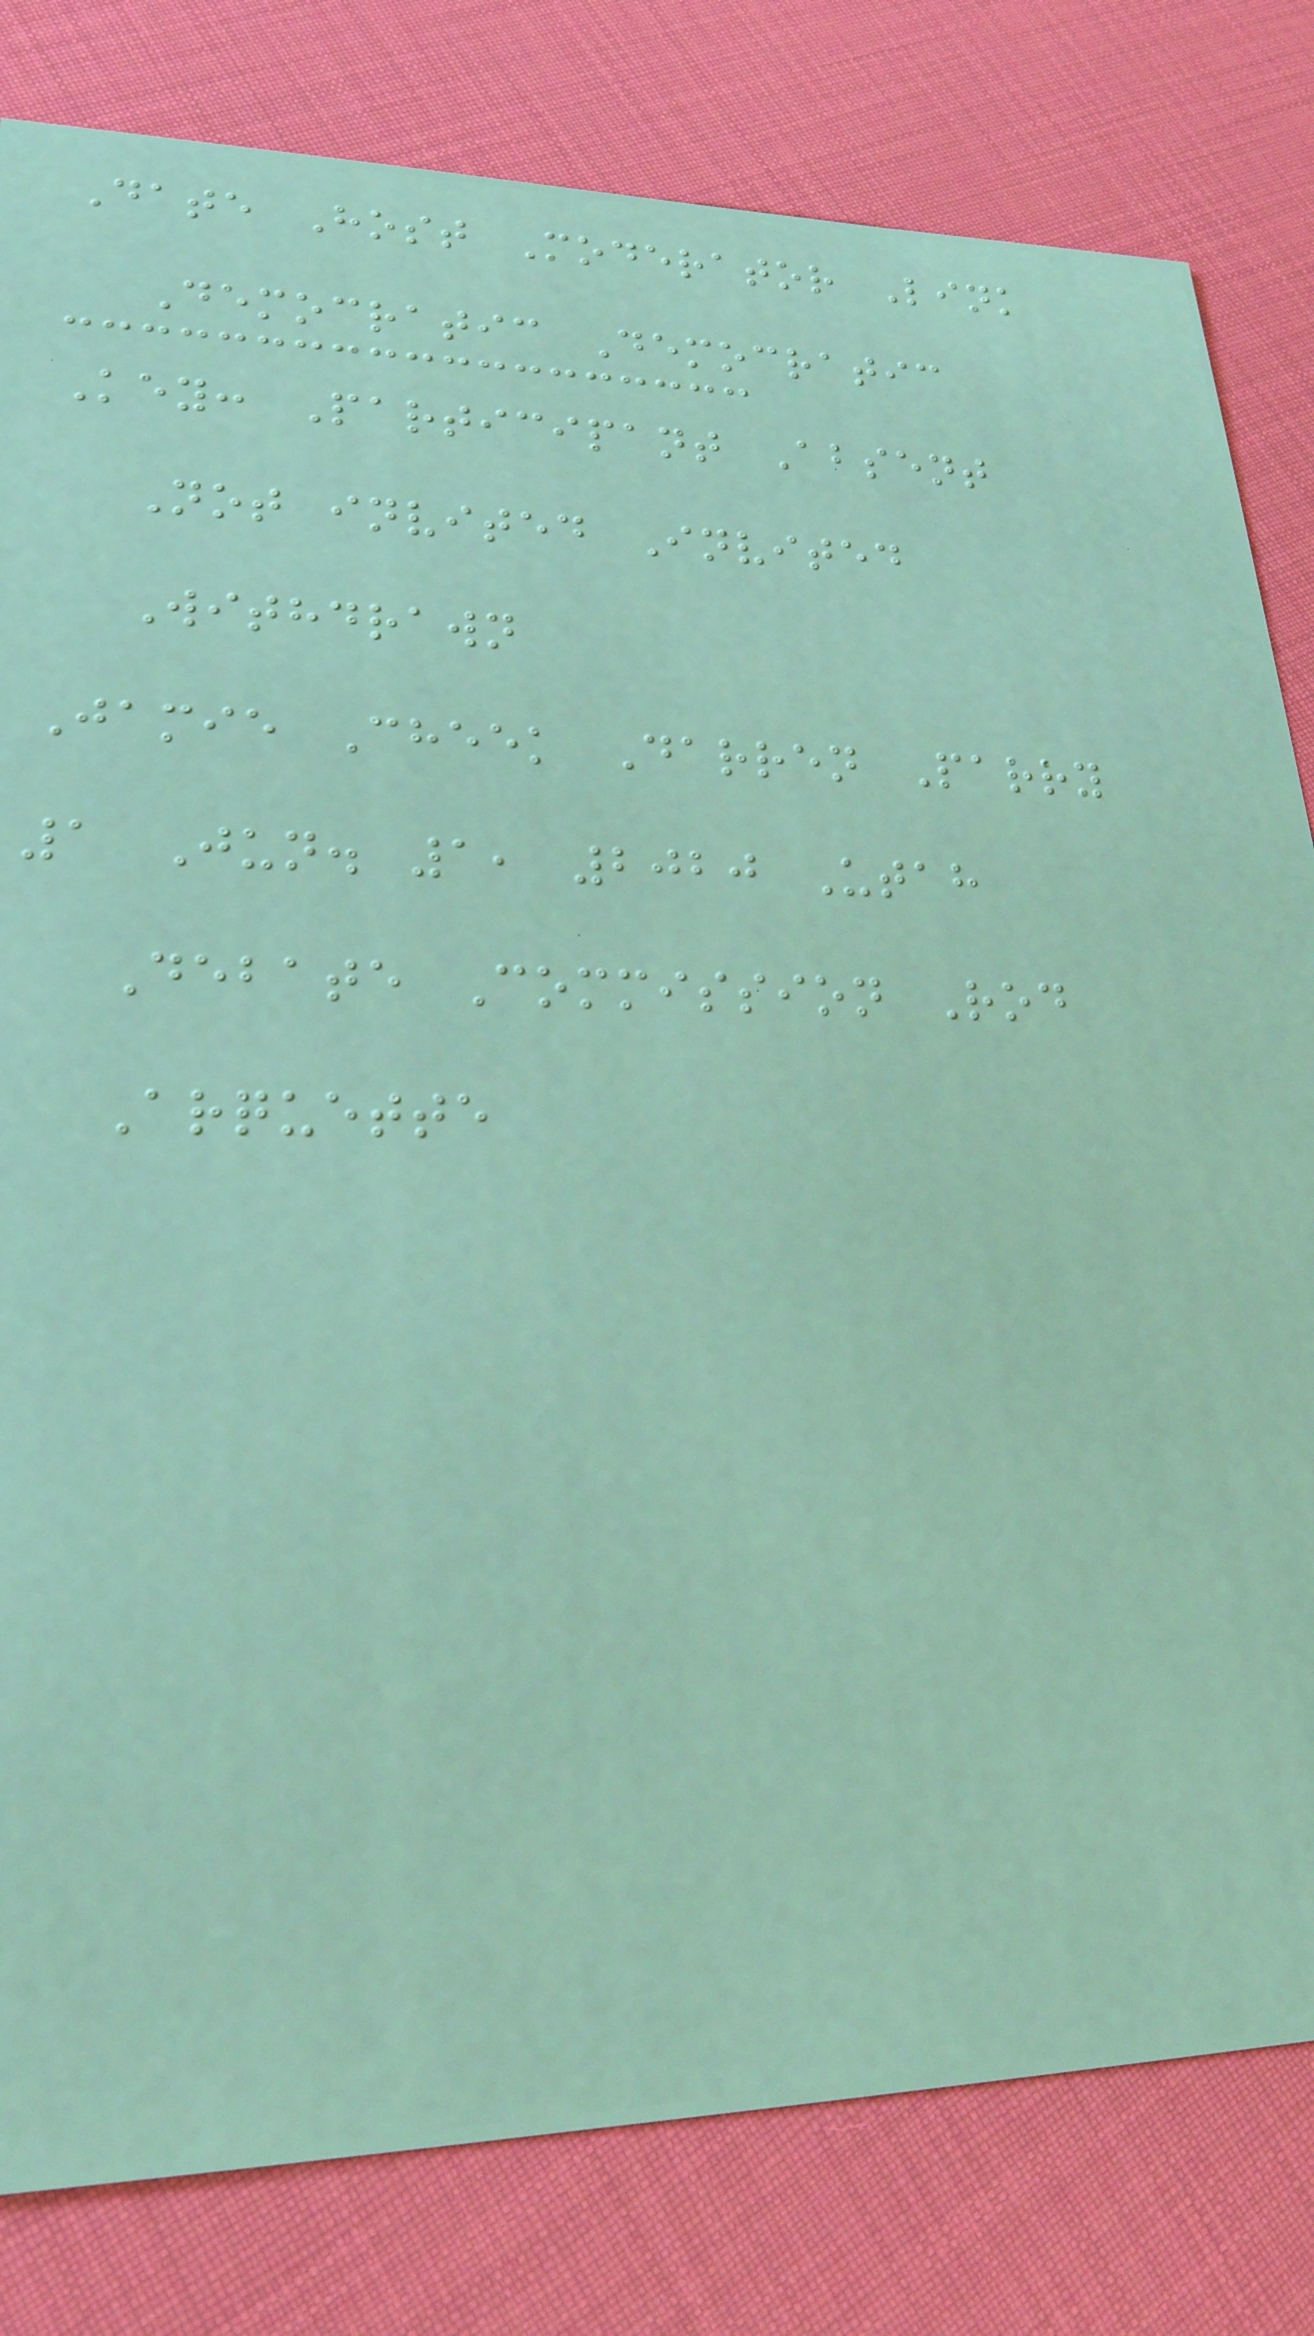Date Host Moderator Link
Democratic Democratic
Key: Participant Absent
Not invited Invited
Withdrawn
Jamie Cheek Darren Parry
1 Jun. 1, 2020 Utah
Debate Commission Rod
Arquette
